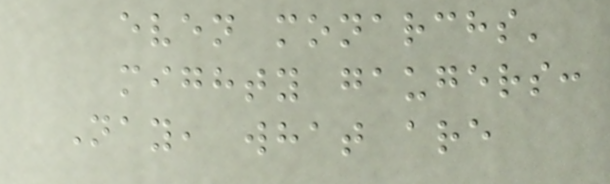even monarchs'
mighty gaugers:
Nay, what are
